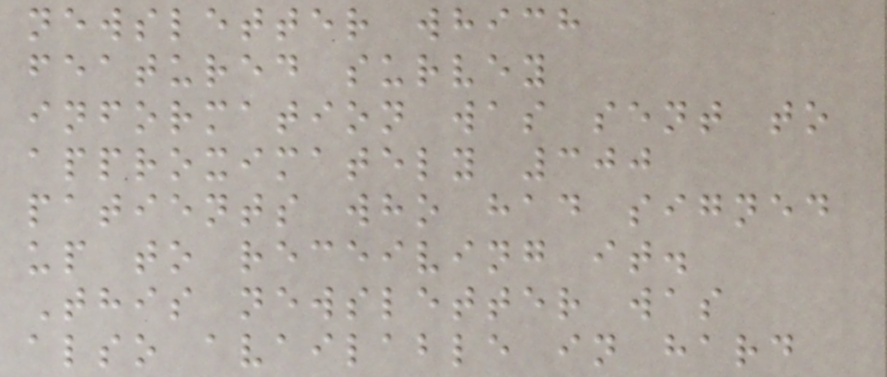newsletter which
featured survey
information was sent to
approximately 300
patients who had signed
up to receiving it.
This newsletter was
also available in hard
